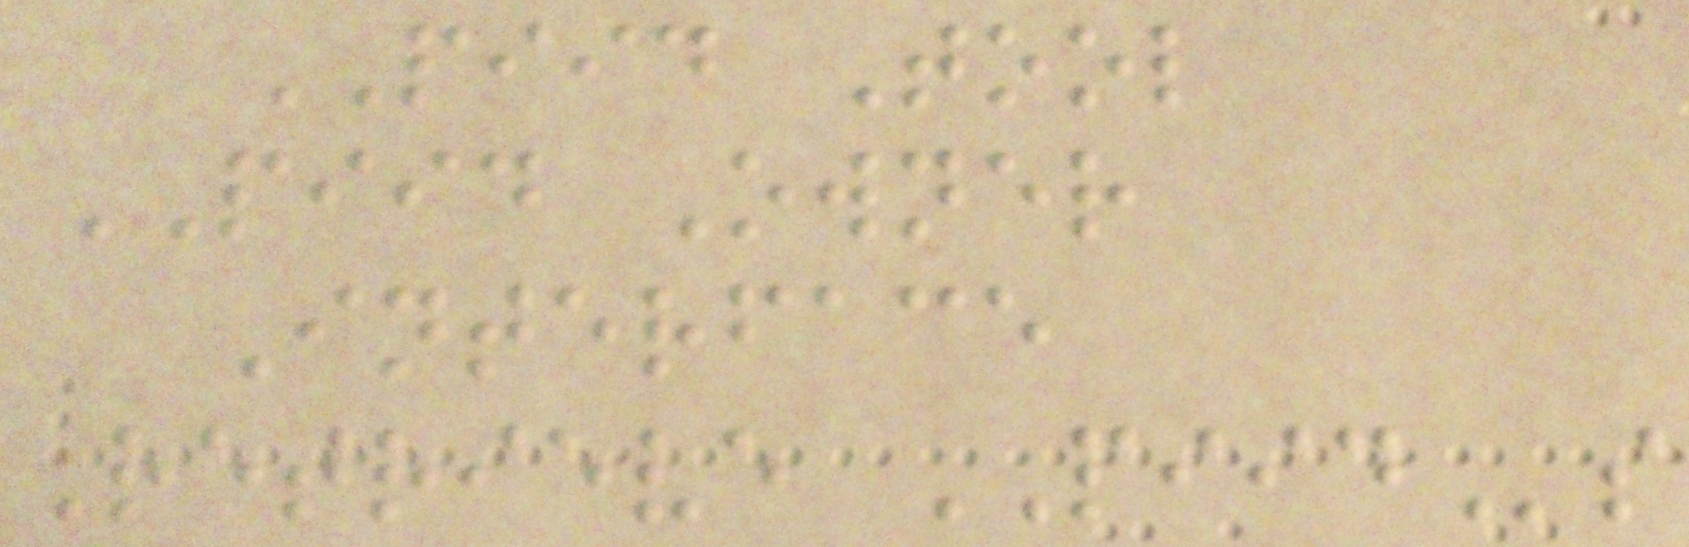PIID Tool
PIID Owner
Interface
Retrieve PIIDs
